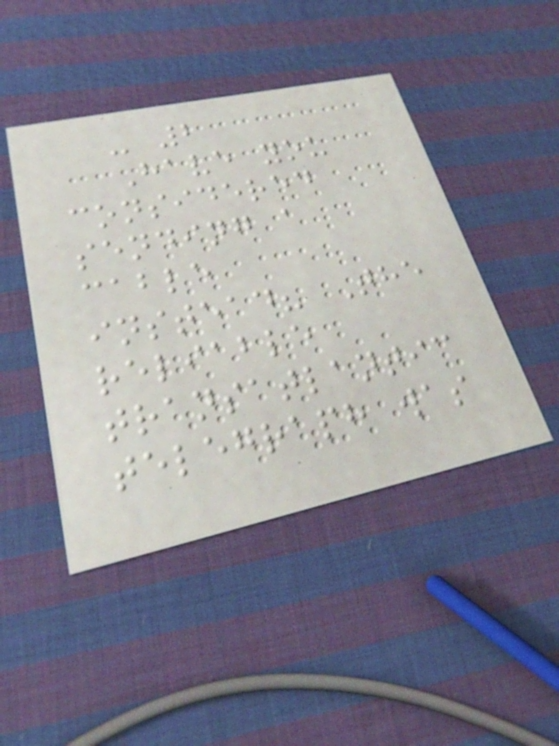- 2
Have you
considered
sending a
cable
instead? The
reliable
transatlantic
telegraph was
